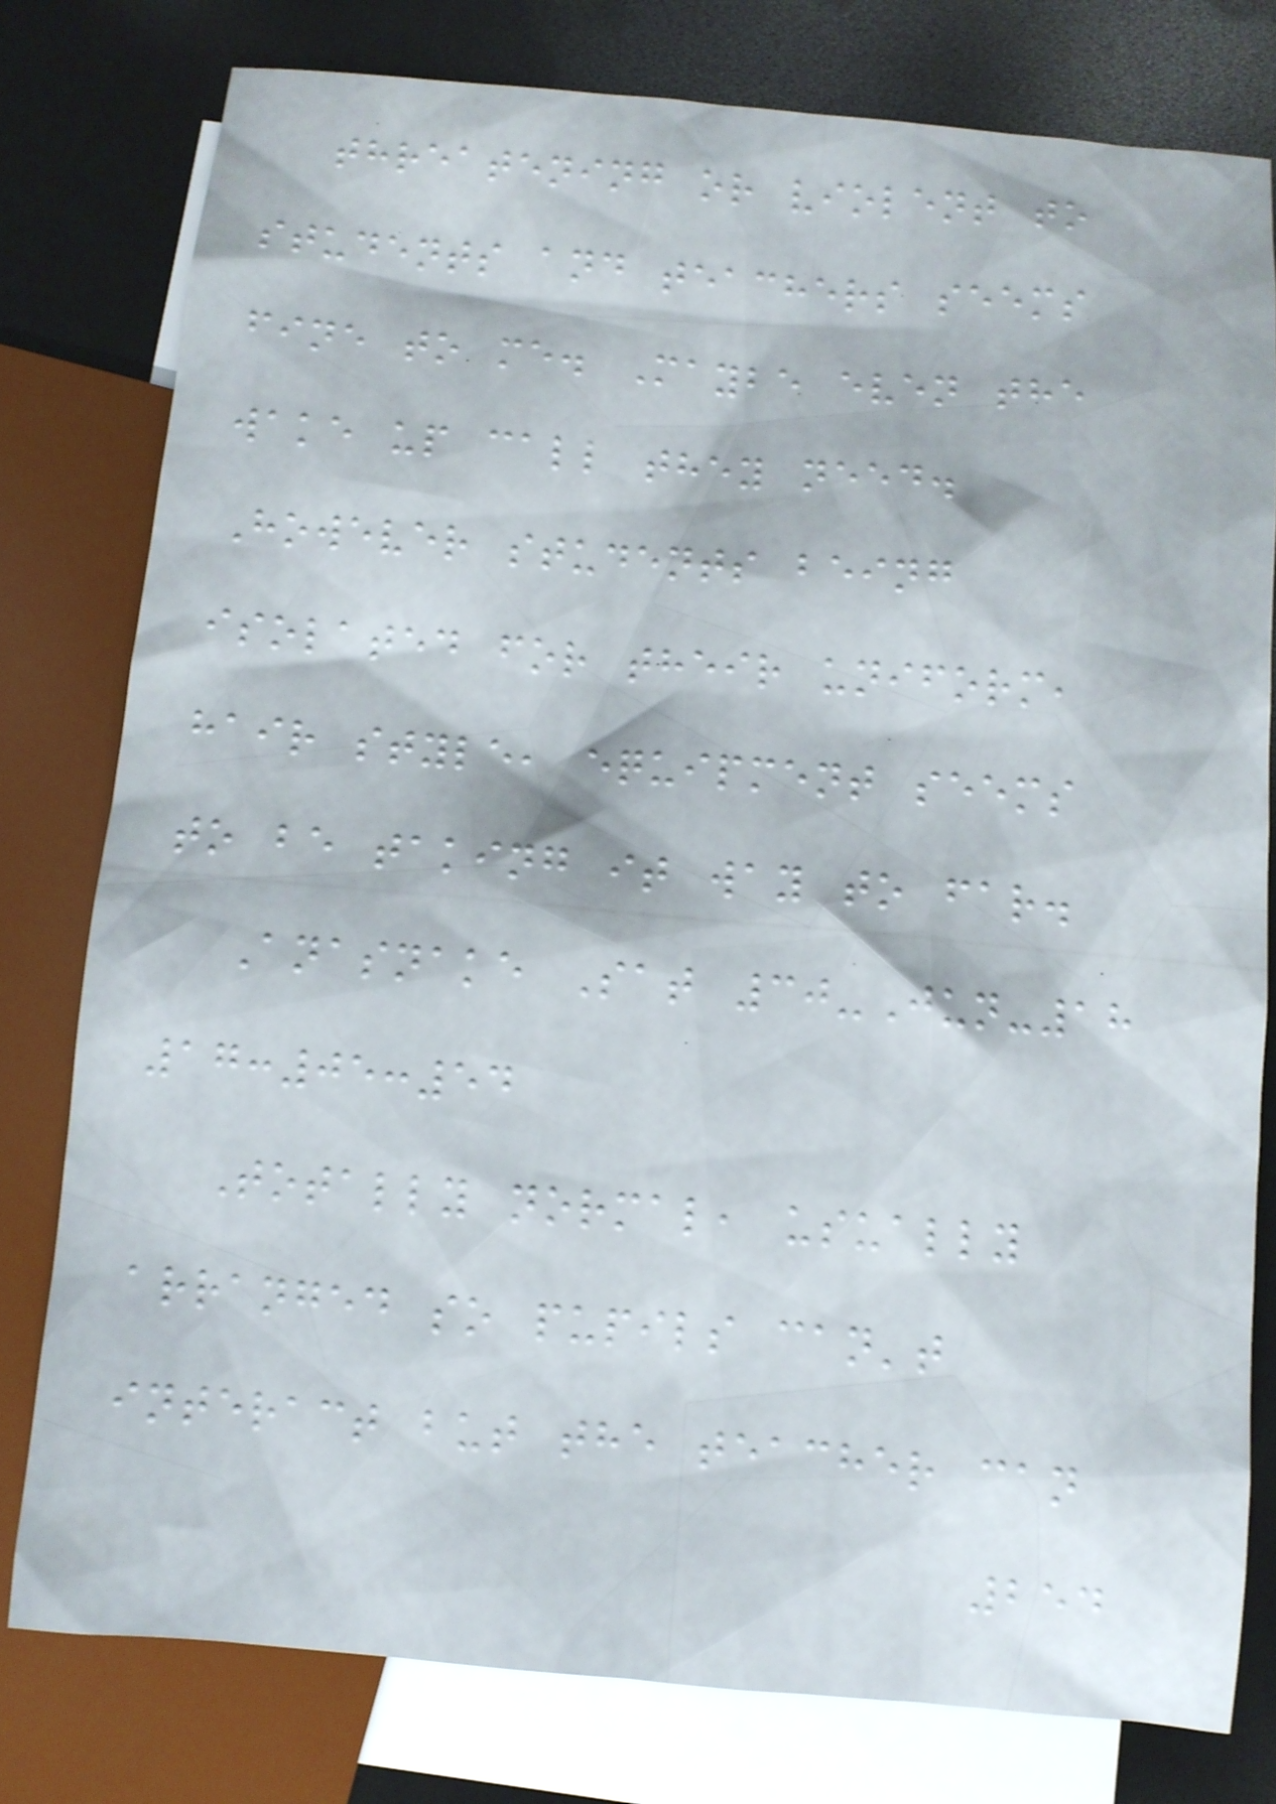threatening or violent to
students and teachers seems
fine to me. Maybe even the
wake up call they need.
However students being
isolated for their uniform,
hair style, equipment seems
to be taking it way to far.
Anasnake Sat 30-Jun-18
17:05:54
Totally normal, usually
arranged so pupils can't
interact but the teacher can
254
